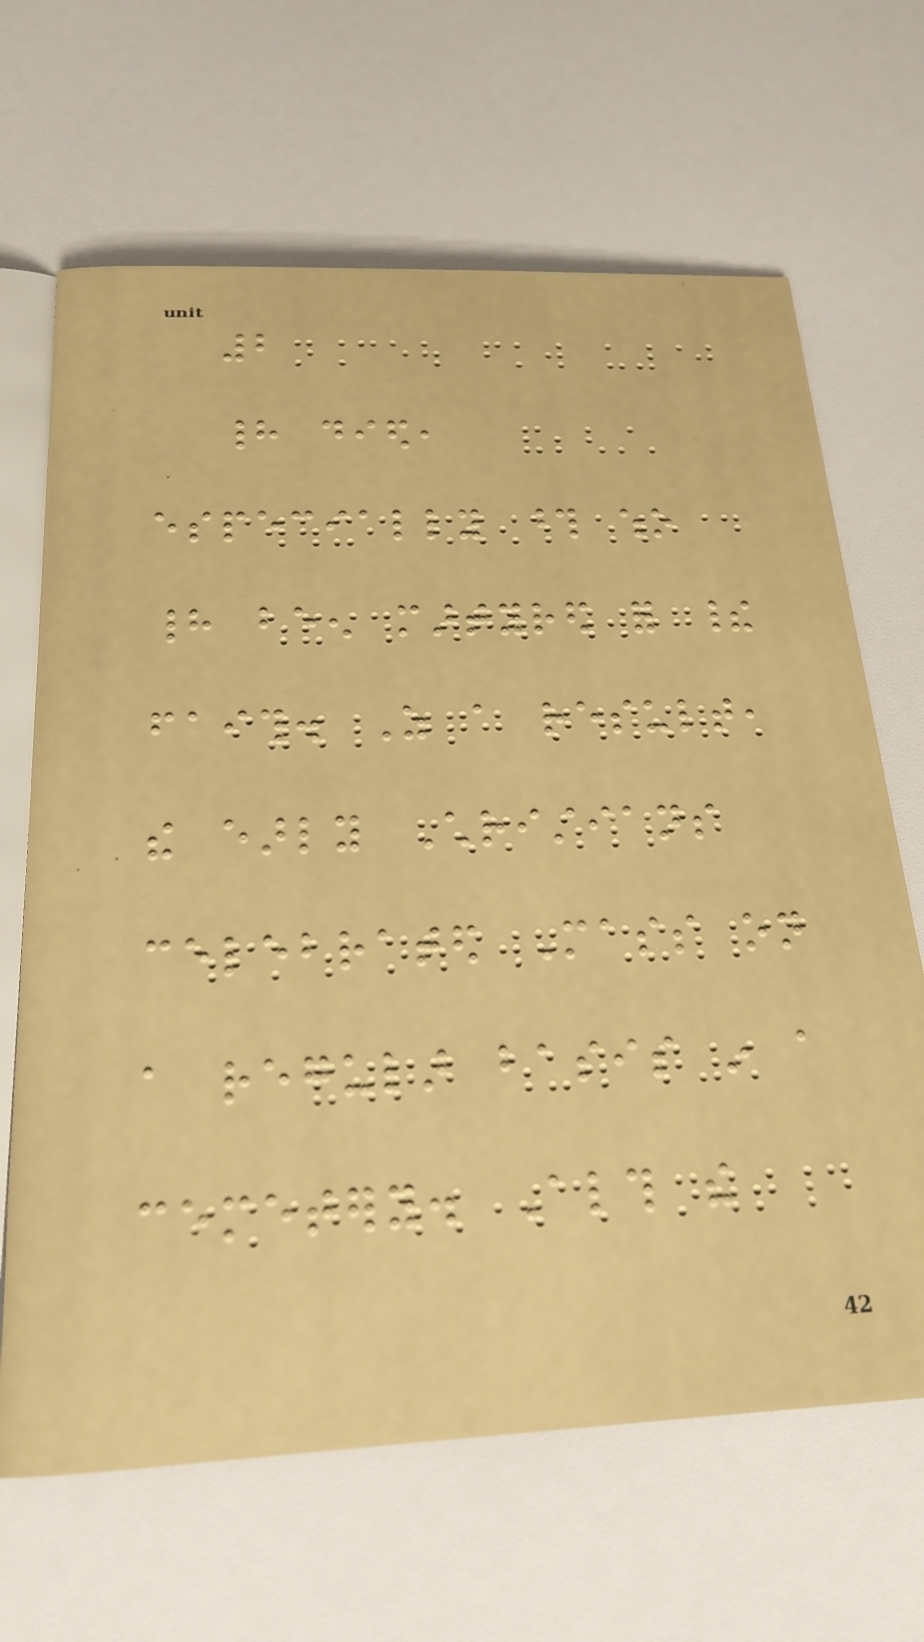2
had died,
especially those who
had been martyred for their
faith. As a result,
the early Christians
celebrated Mass on
a regular basis in a
cemetery. Although the
